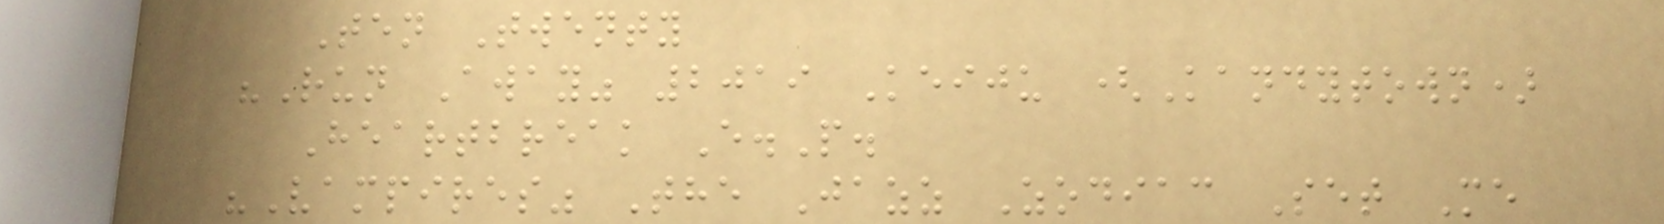Ten Twenty
"Run Away" 2019 Keiju (Kandytown)
Heartbreak E.P.
"Vampires" The Jazz Zodiac Set Me
